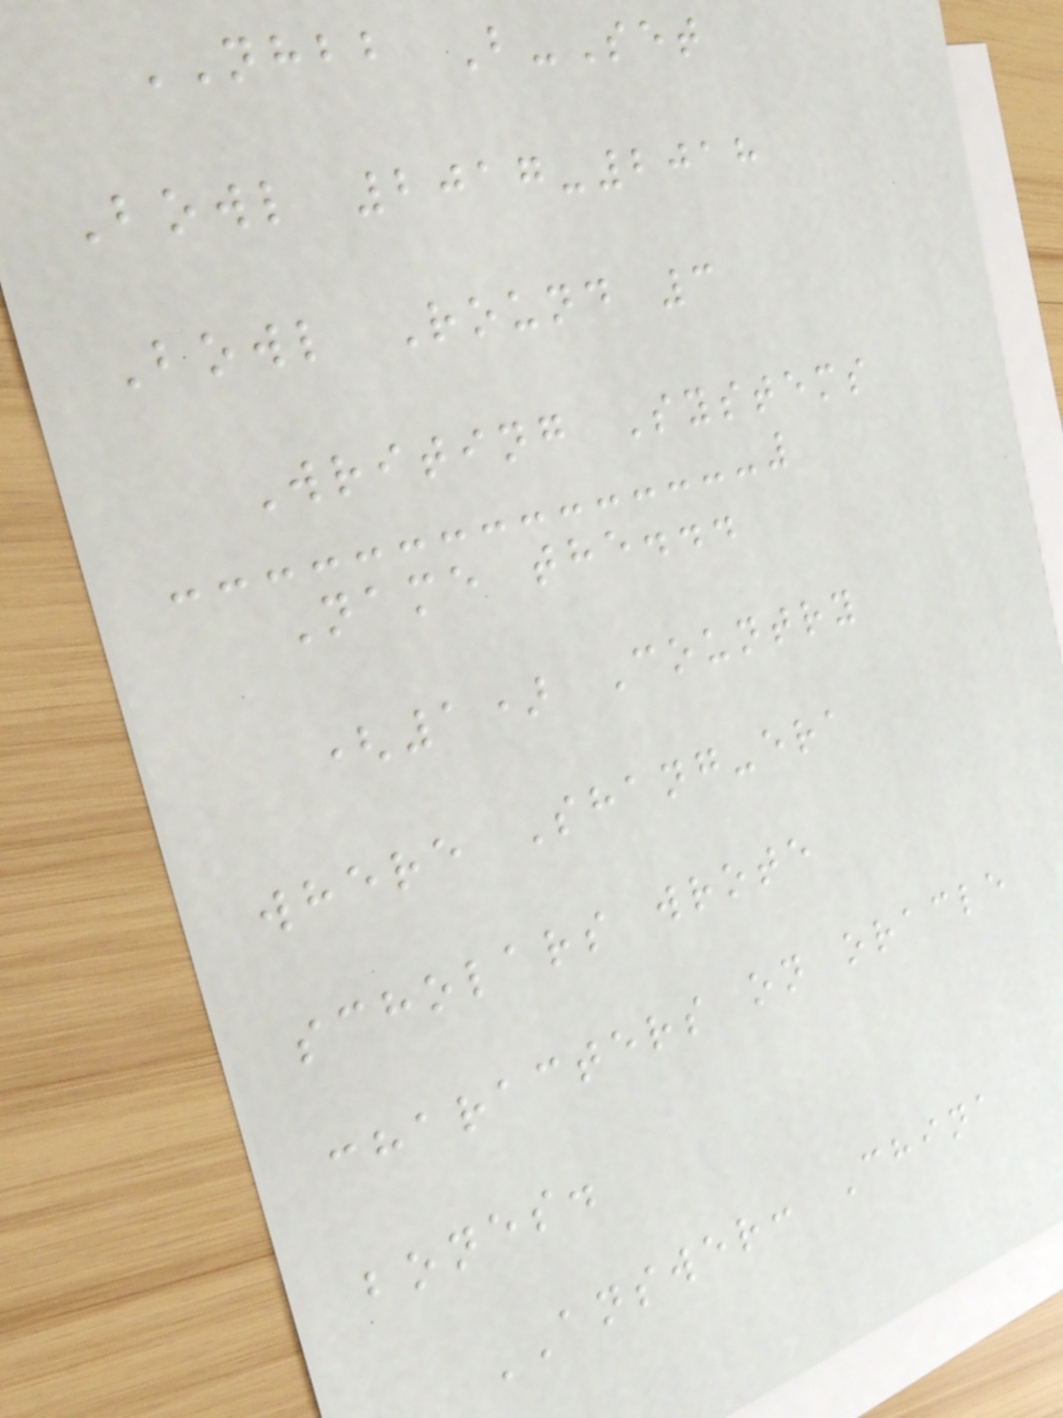NHBB B-Set
Bowl 2017-2018
Bowl Round 3
Writing Systems
Name the...
(1) Country
where Shang-era
scholars wrote
characters on oracle
bones.
ANSWER: China
